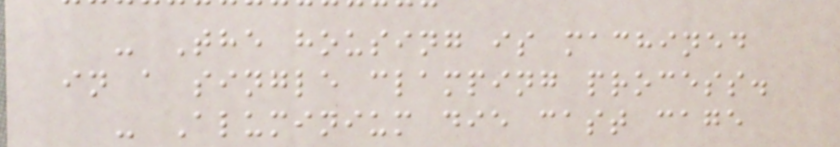- The housing is machined
in a single clamping process.
- Aluminium die cast cage
